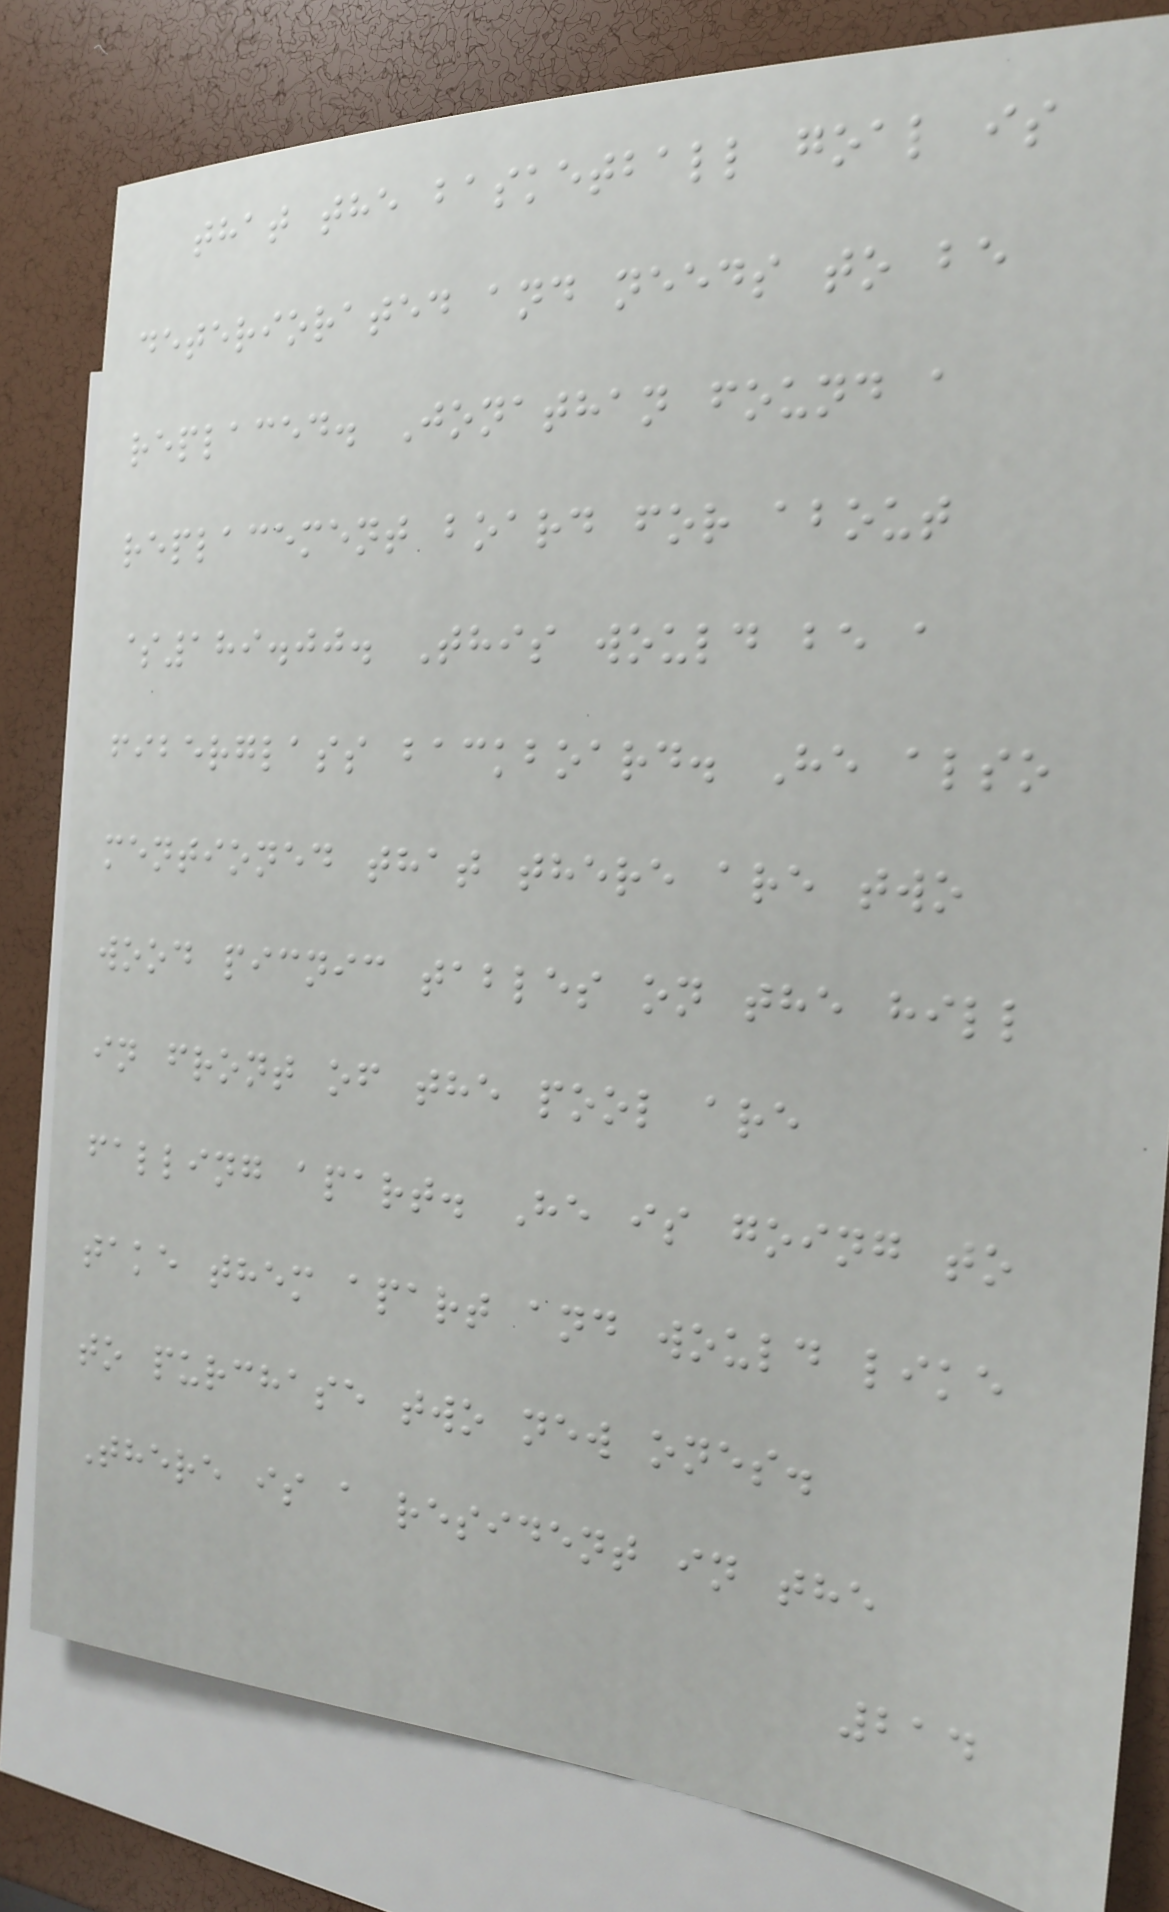that the basketball goal is
deteriorated and needs to be
replaced. Jonathan found a
replacement board for about
$189.00. This would be a
fiberglass backboard. He also
mentioned that there are two
wood picnic tables on the hill
in front of the pool are
falling apart. He is going to
take them apart and would like
to purchase two new ones.
There is a resident in the
214
